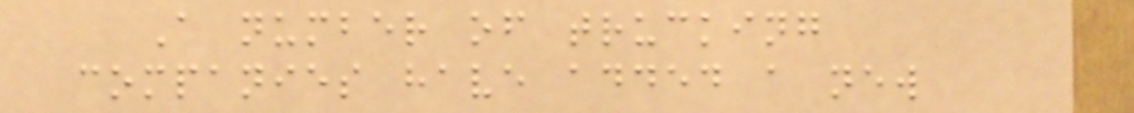A number of trucking
companies have added a new
